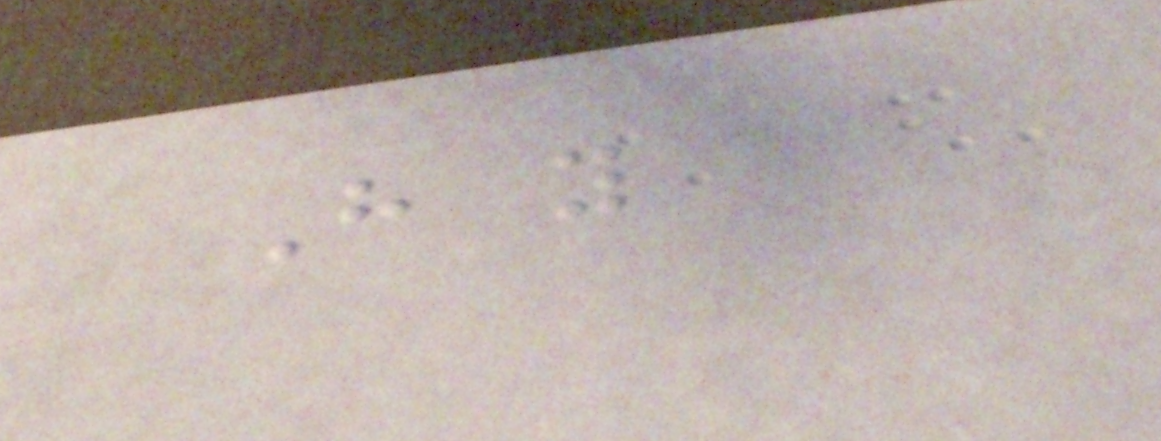Have you
